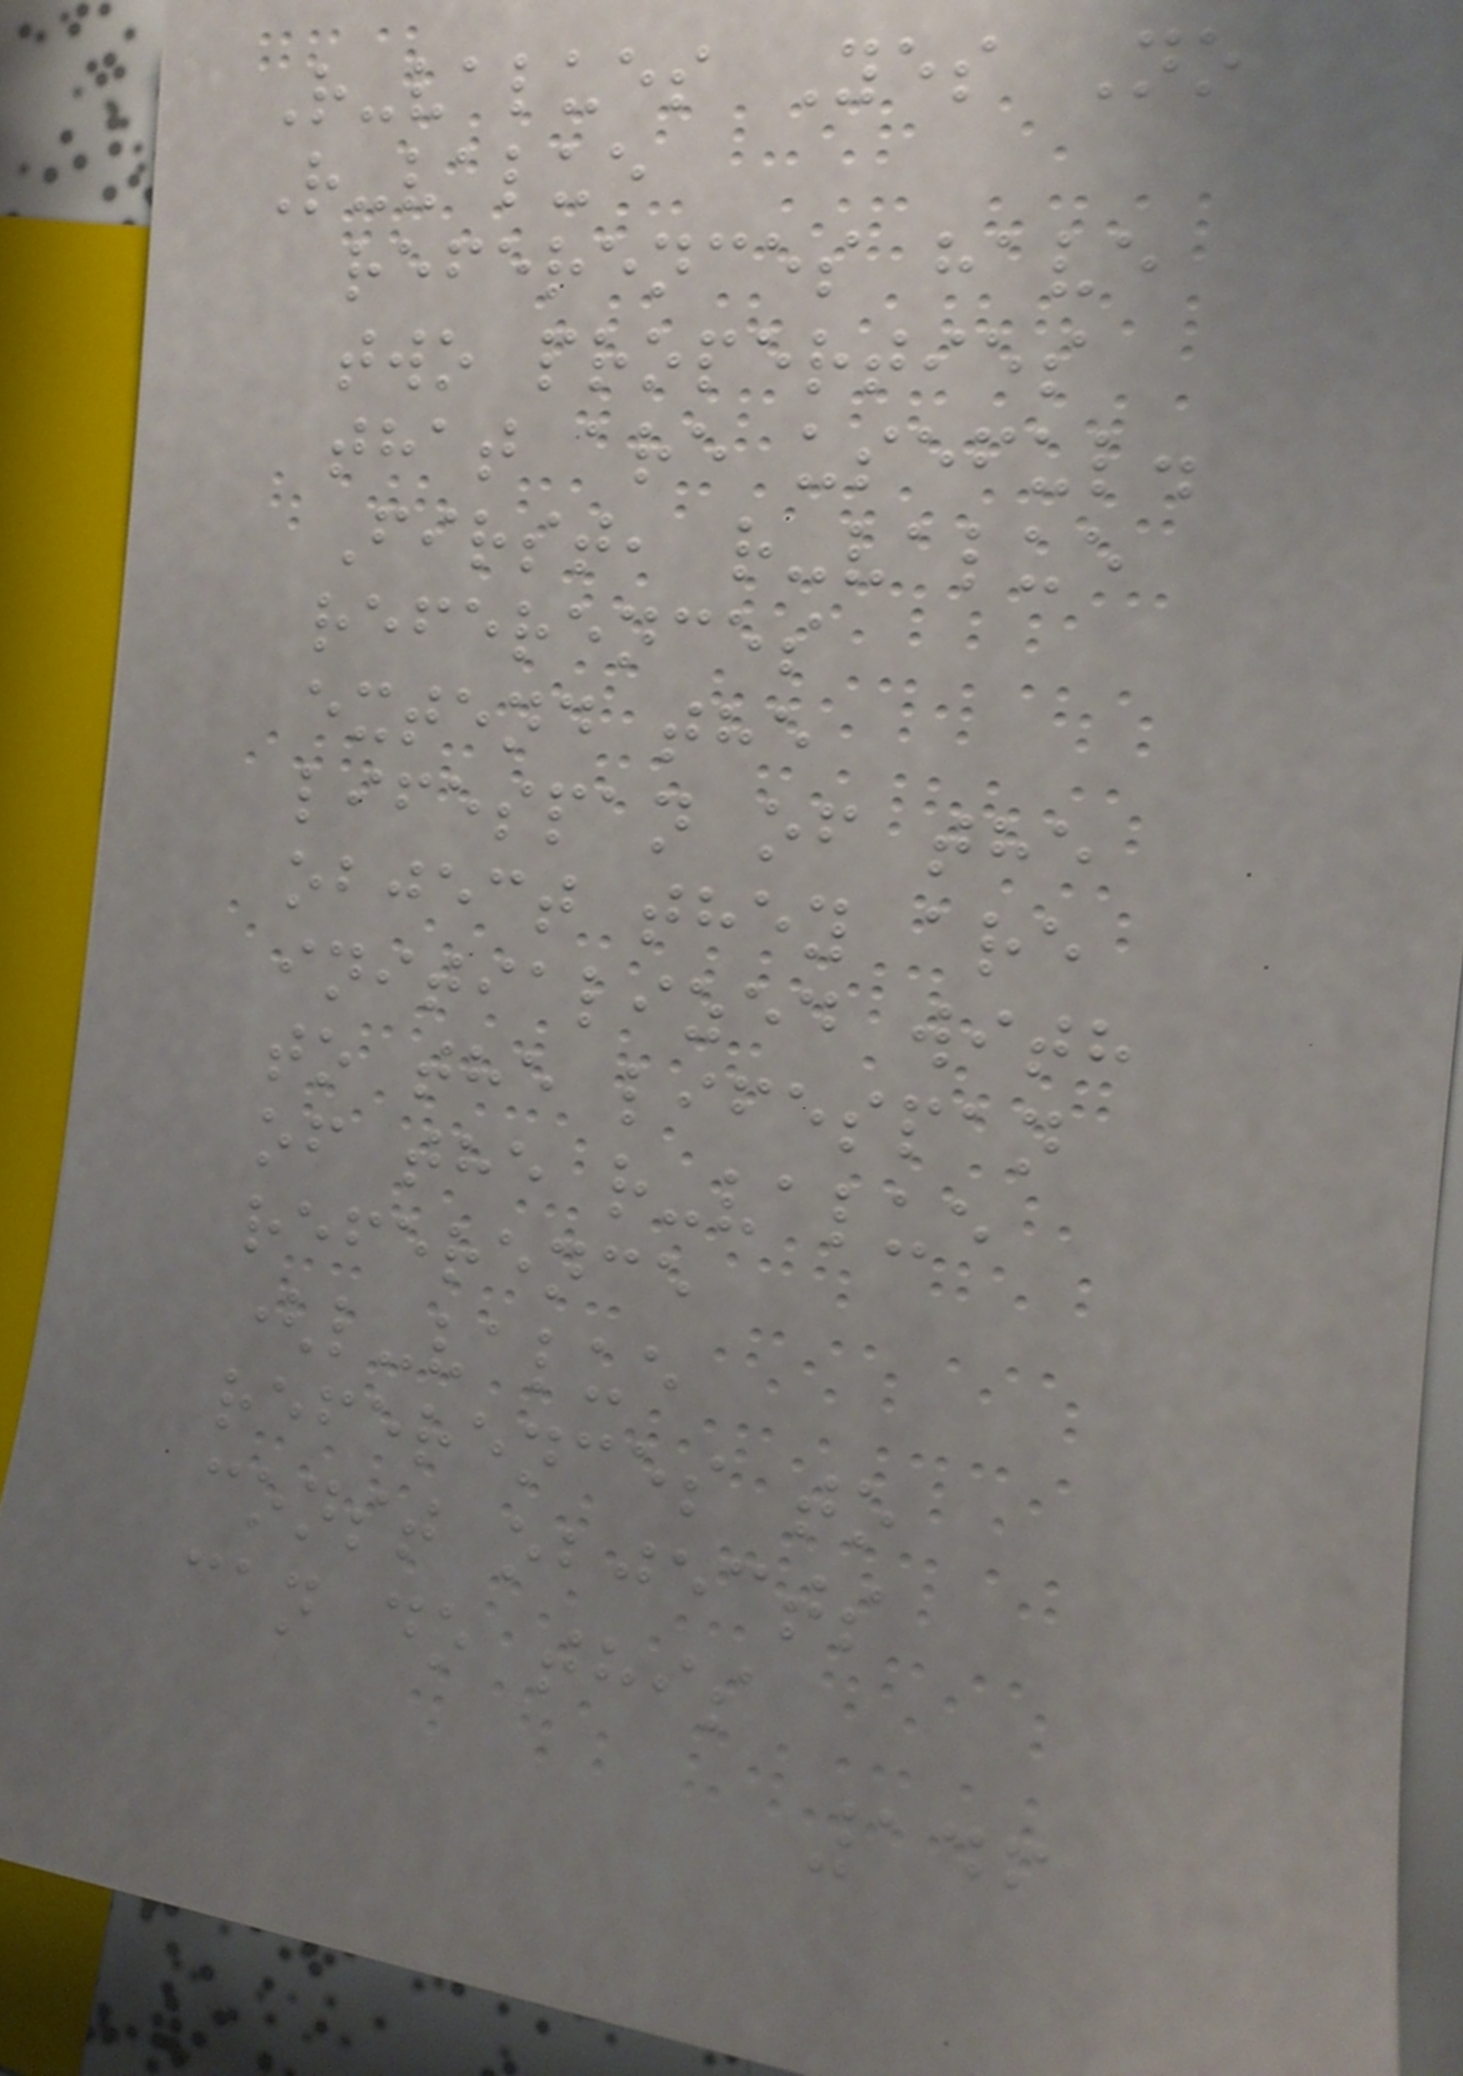R-values Yes No
R-value
references have
two properties
that are useful.
First, r-value
references
extend the
lifespan of the
object they are
initialized with
to the lifespan
of the r-value
reference
(l-value
references to
const objects
can do this
146
